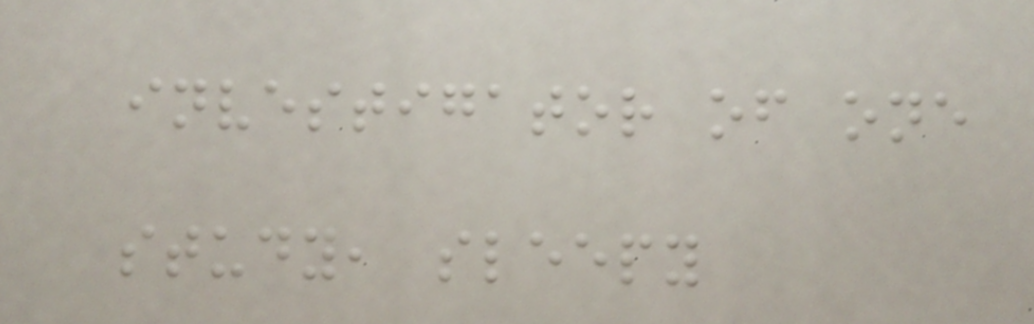investigator of one
study, sleepy
